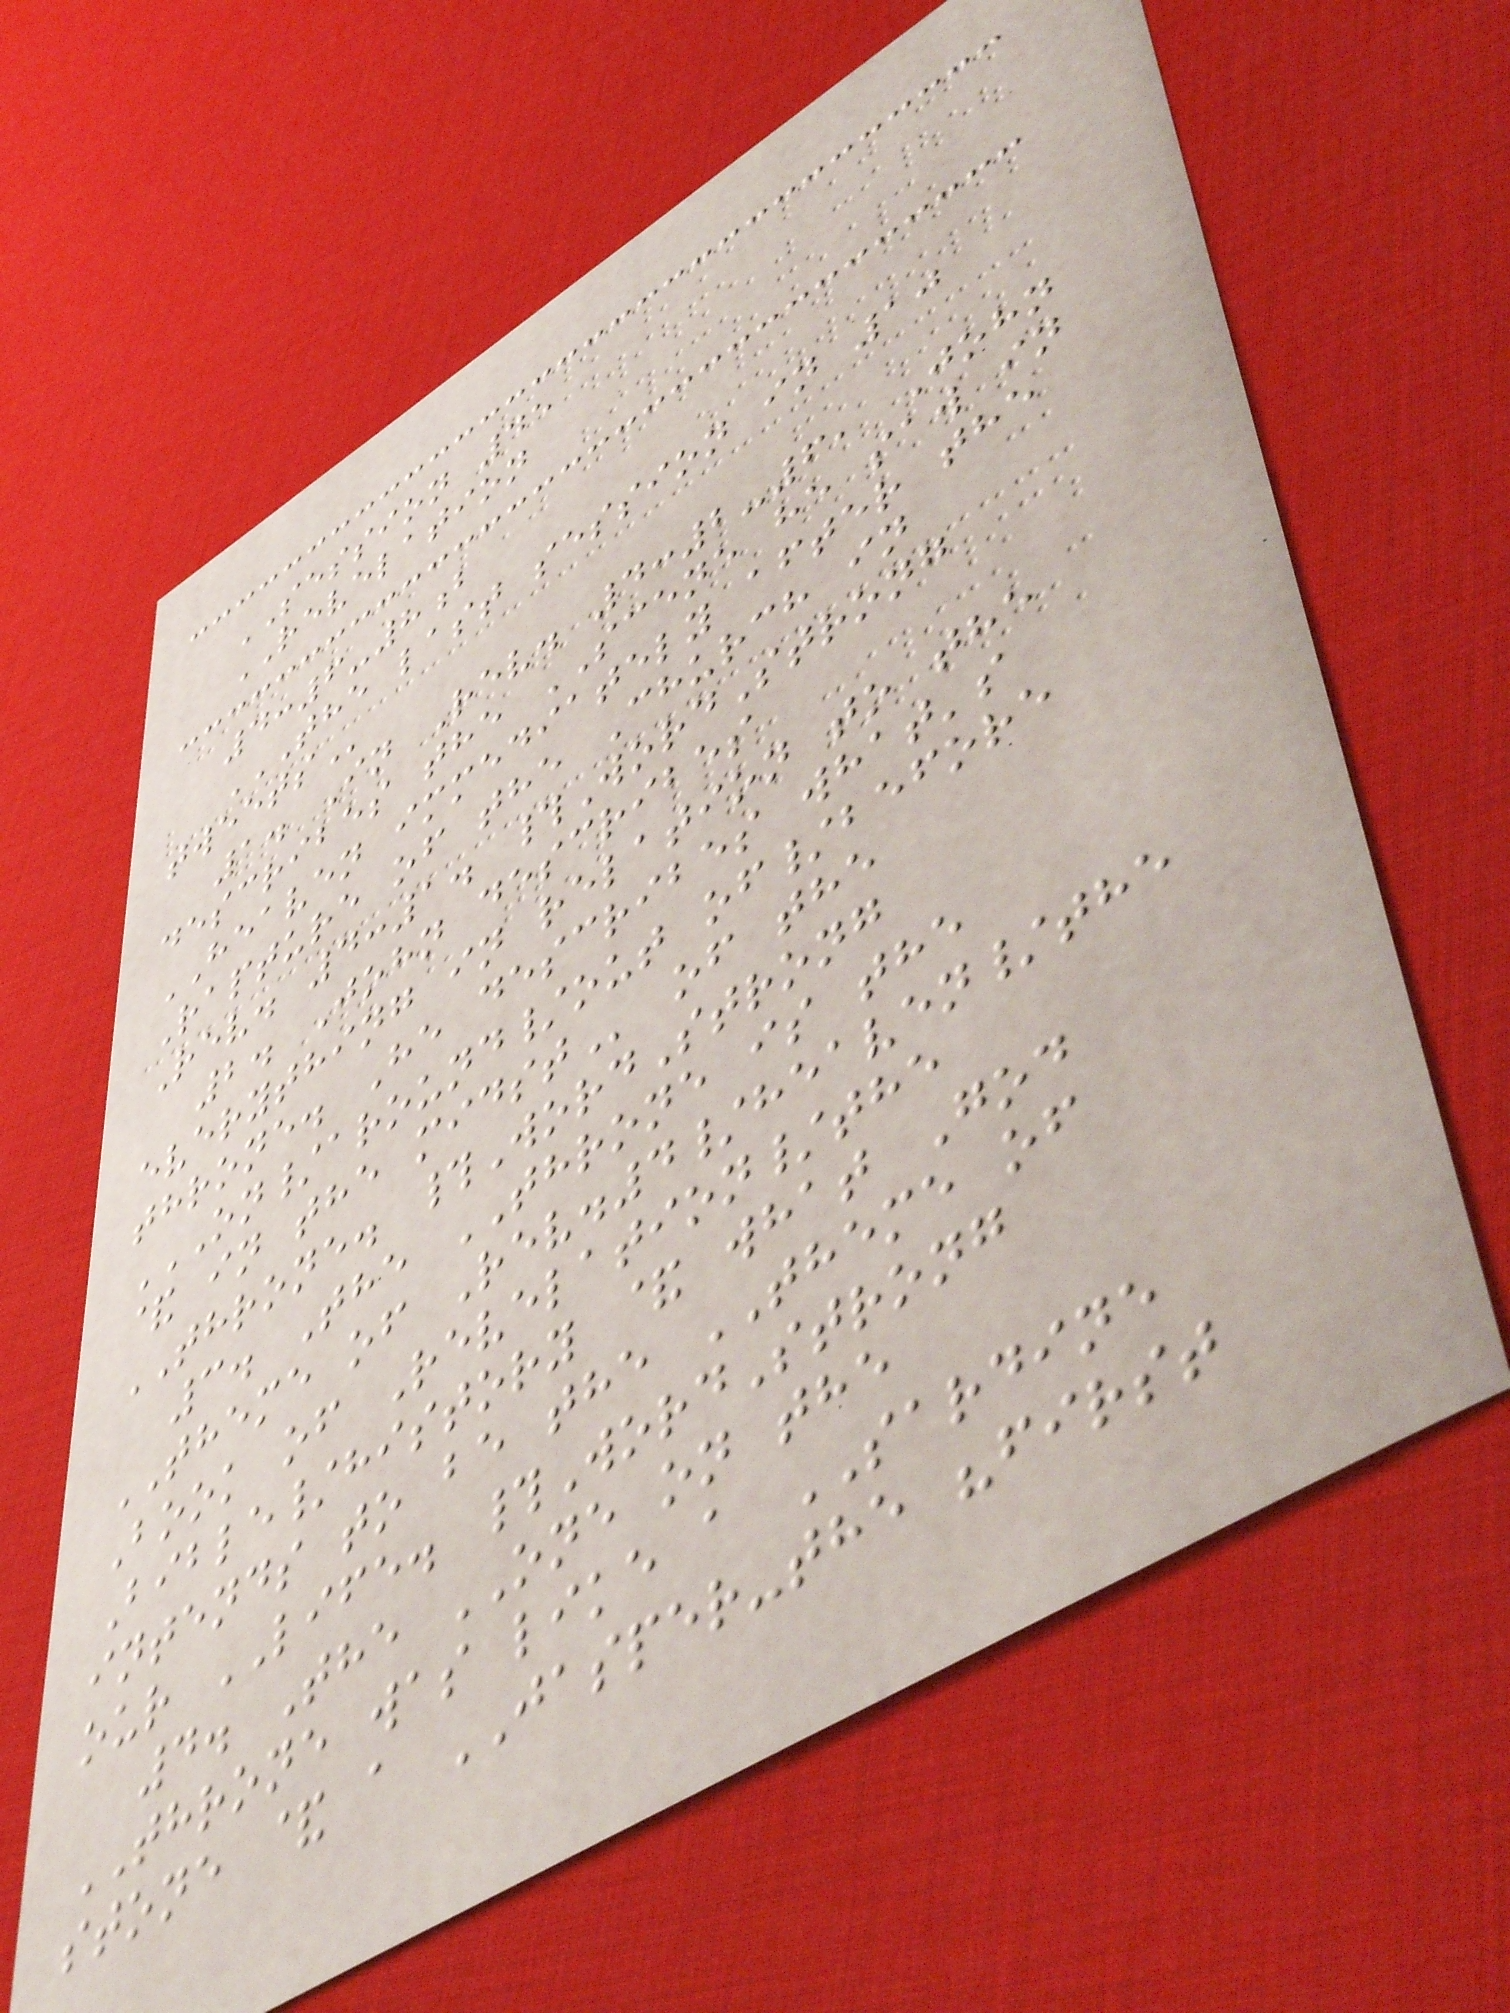SESSION 45
REVELATION
4:6-8b
THE LAST SESSION IN 10
TWEETS
1. In Rev. 4:2-6, John
describes the SCENE he saw in
HEAVEN immediately after the
Rapture of the Church in
Rev. 4:1. #WordStrong
2. John describes
everything in relation to the
throne. He describes what's
ON/AROUND/OUT OF/BEFORE
& IN THE MIDST of the
THRONE. #WordStrong
3. The THRONE is the
THEME of Rev.4/heaven/the
Book of Revelation/the
Bible/history & what God
intends to be the THEME of
our LIFE. #WordStrong
4. The ONE on the
THRONE was like a SARDINE
stone & a JASPER-the "first
